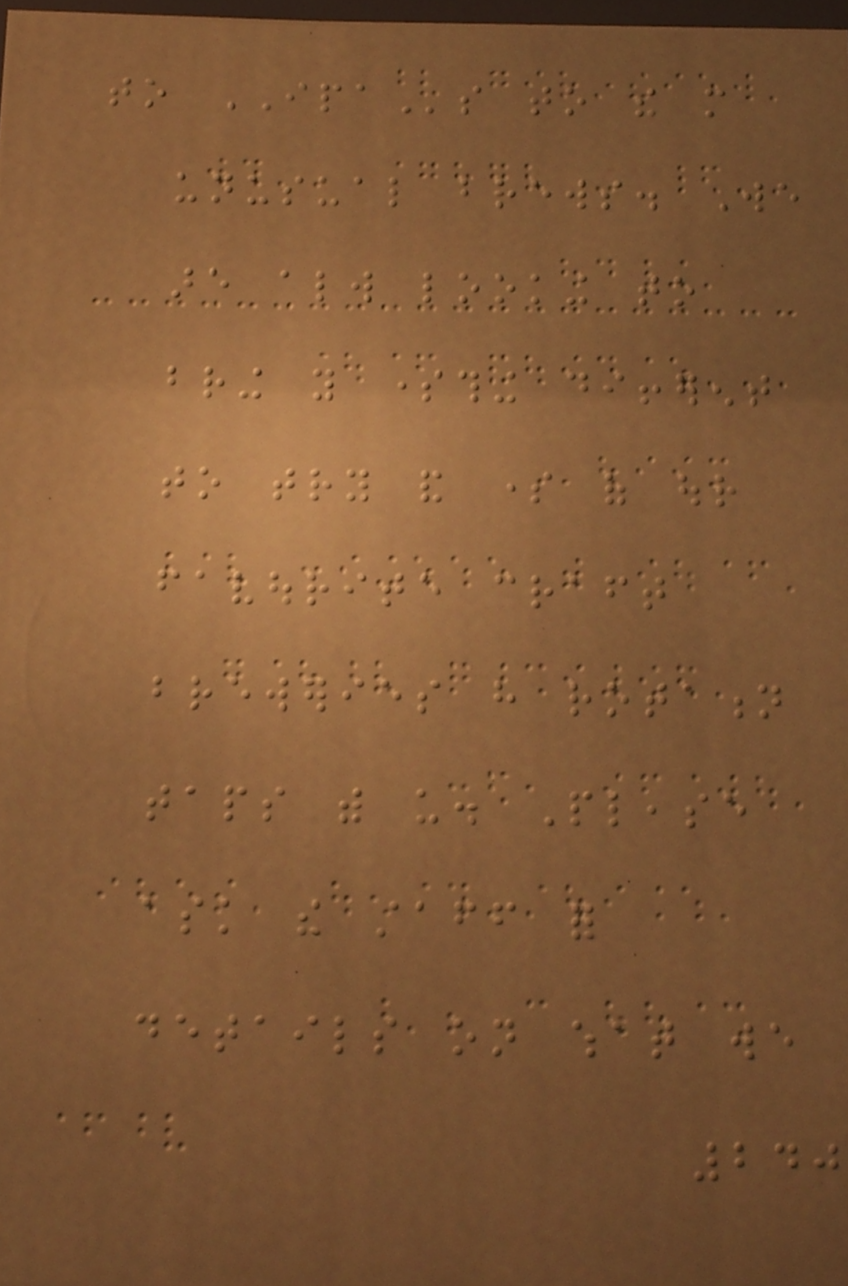to IPAs to the more
unusual brews. We
are always looking to
bring you something different
to try and some of our
favourite craft
breweries have rotation
taps with us. Please
ask the staff for
details on what we
240
